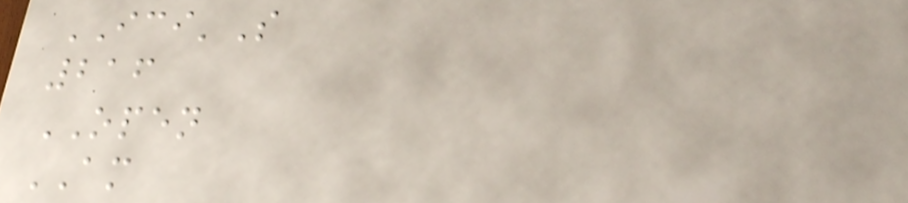ICI'S
216
OPEN
AM
